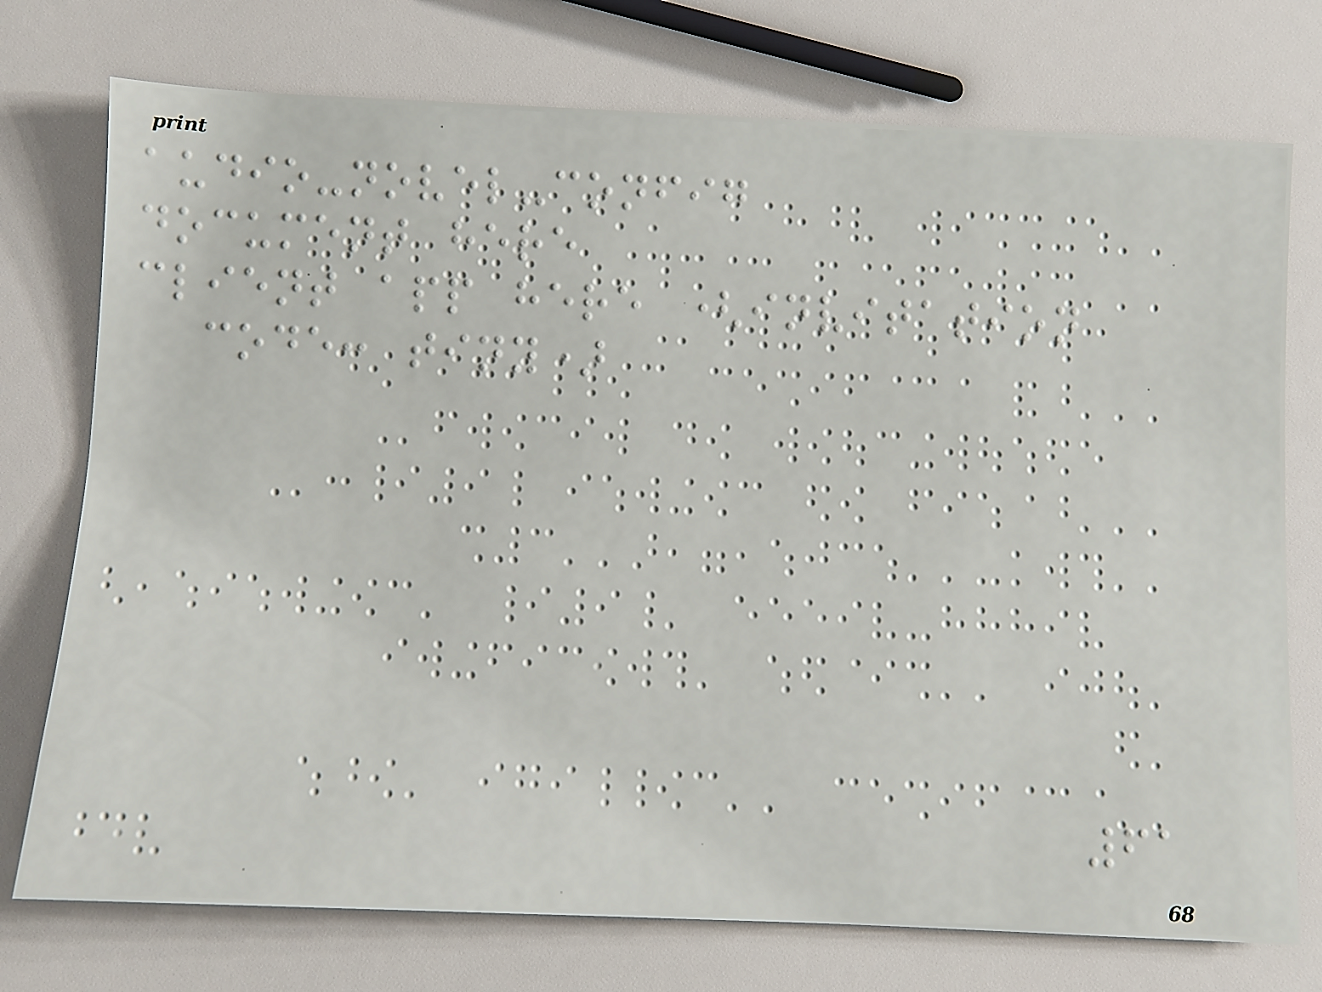audio-novel-config
document here
client app here (invitation
code: tiny)
61
